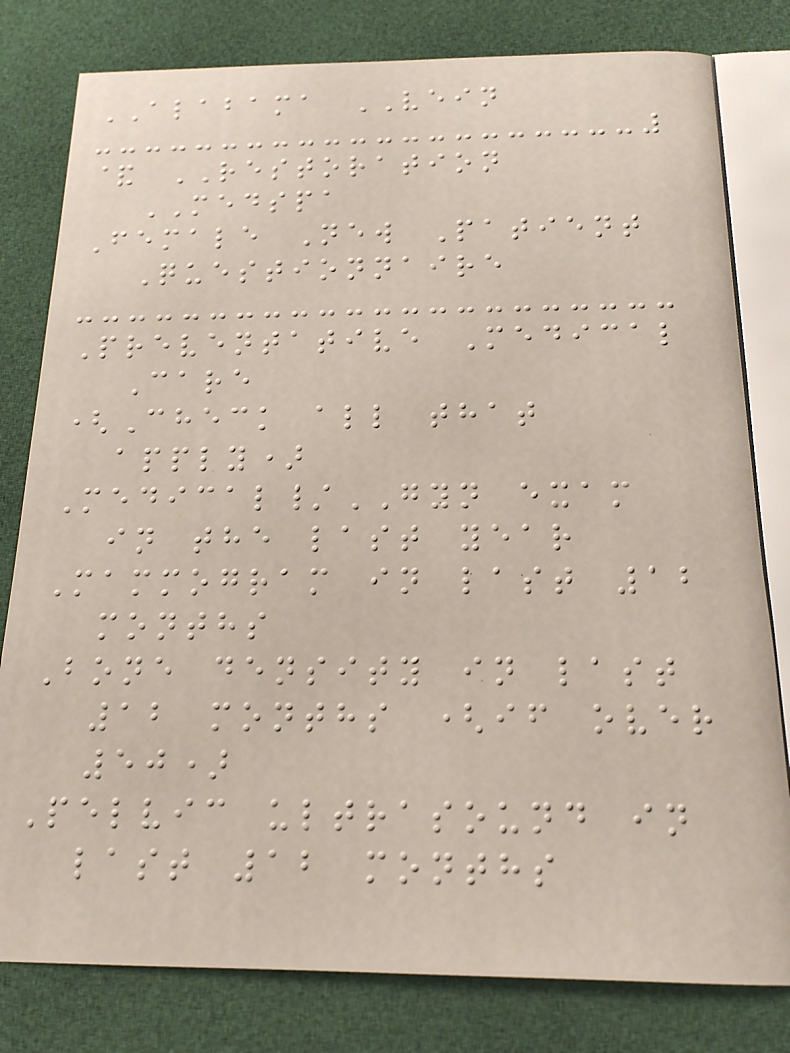ALABAMA VEIN
& RESTORATION
MEDSPA
Female New Patient
Questionnaire
Preventative Medical
Care
(Check all that
apply)
Medical/GYN exam
in the last year
Mammogram in last 12
months
Bone density in last
12 months (if over
50)
Pelvic ultrasound in
last 12 months
